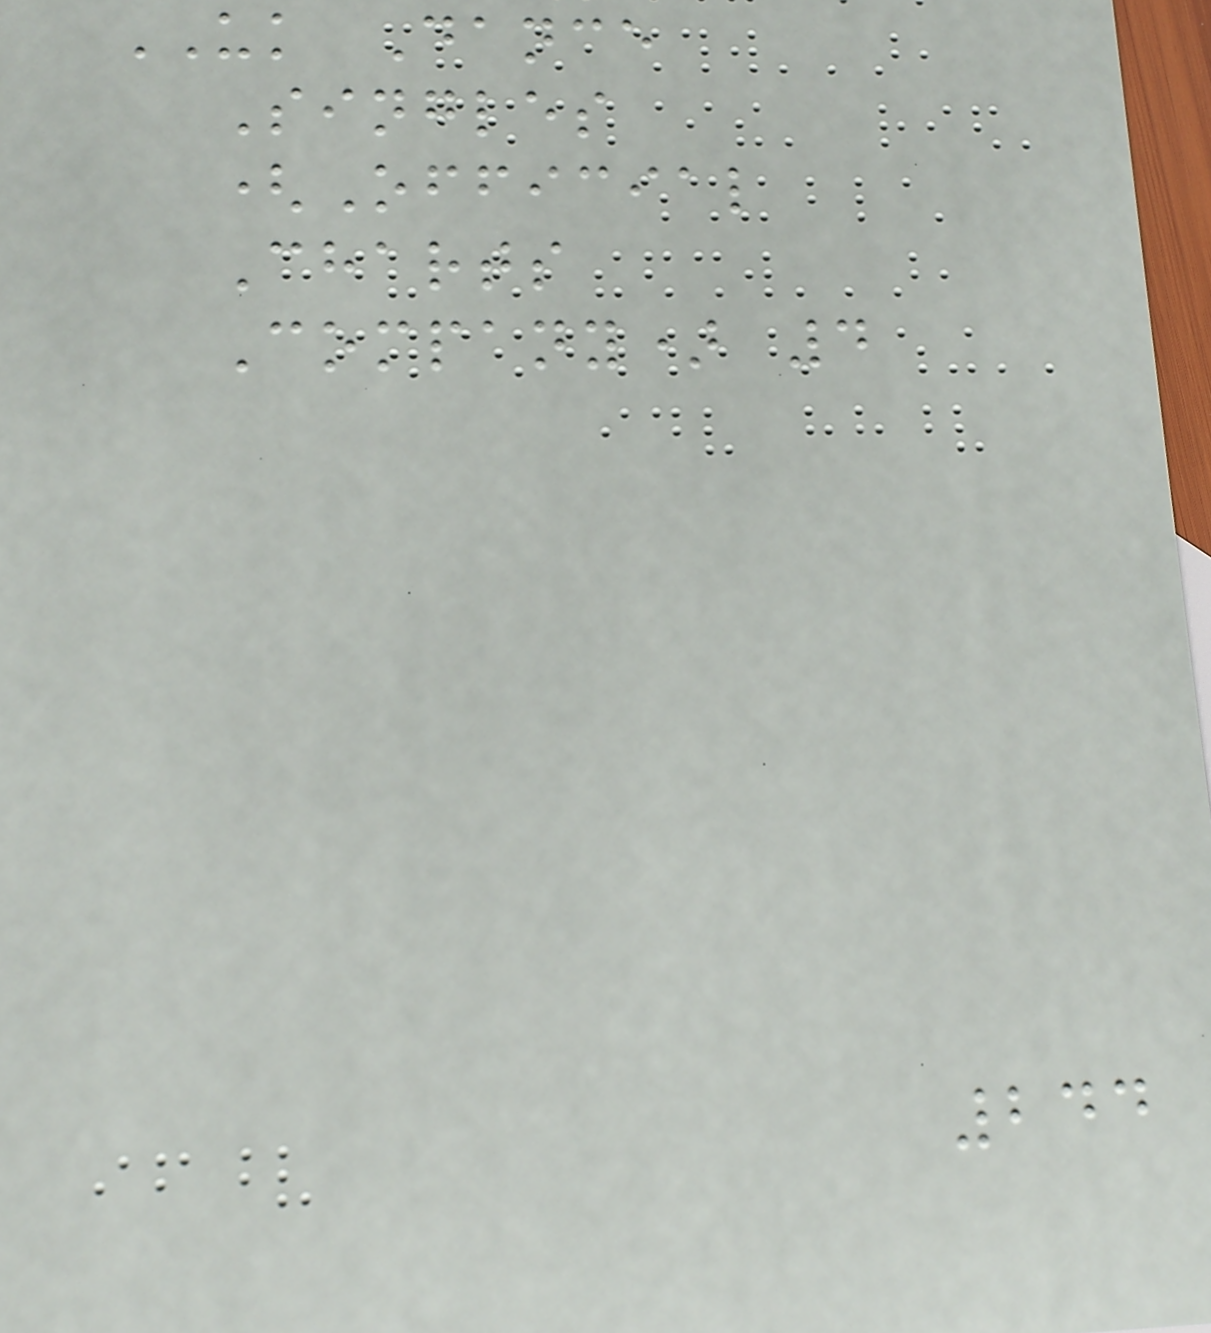UK Dance
Singles
(Official
Charts
Company) 4
244
